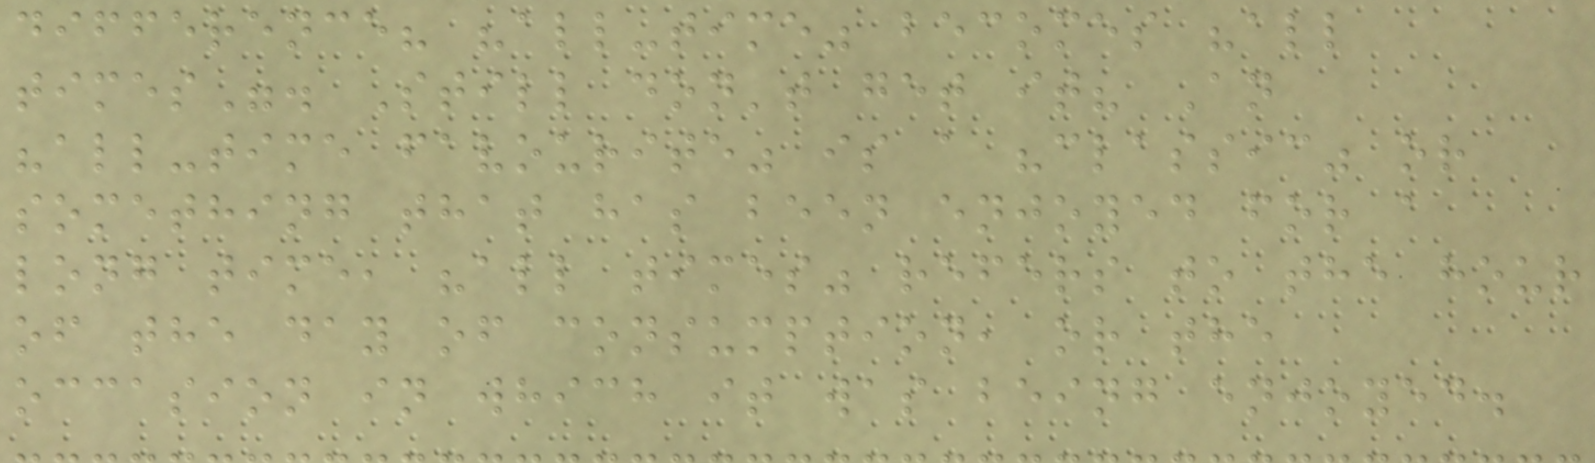difference? "all-time" becomes "all
times". Still don't get it? An
"all-time favourite" is a "classic" or
something that has been enjoyed for a
long time, "all times" refers to the hour
of the day of consumption, or the
occasion in which it was being enjoyed.
